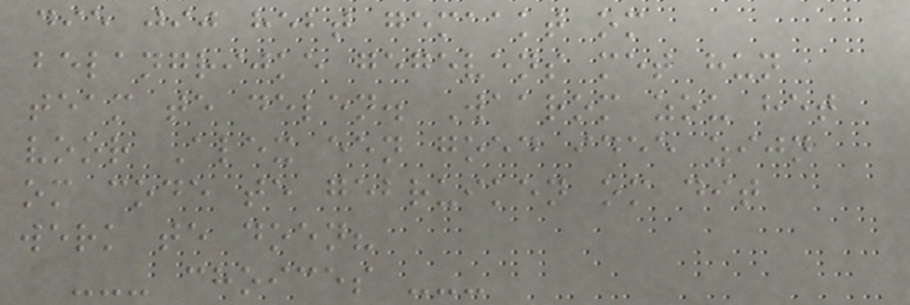die jij hebt gemaakt om
belangrijke gegevens met hun
team te delen. Waarom zou het
voor Alex een goed idee zijn
om code te gebruiken om dit
werk te doen?
--- choices ---
